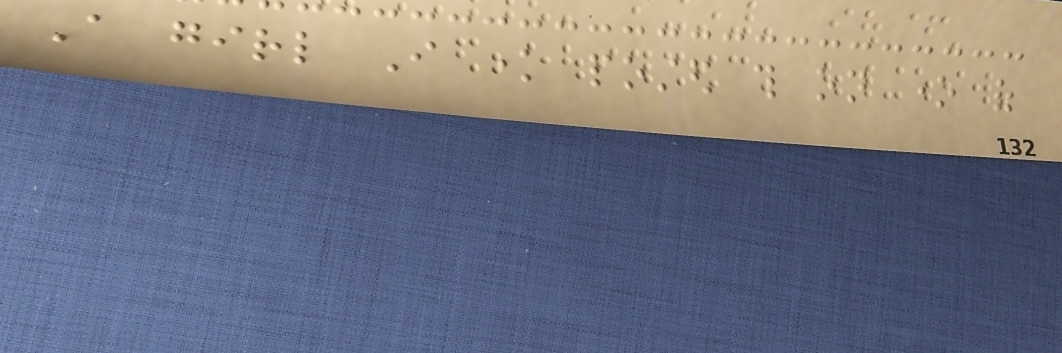A girl I know posted this on one of
